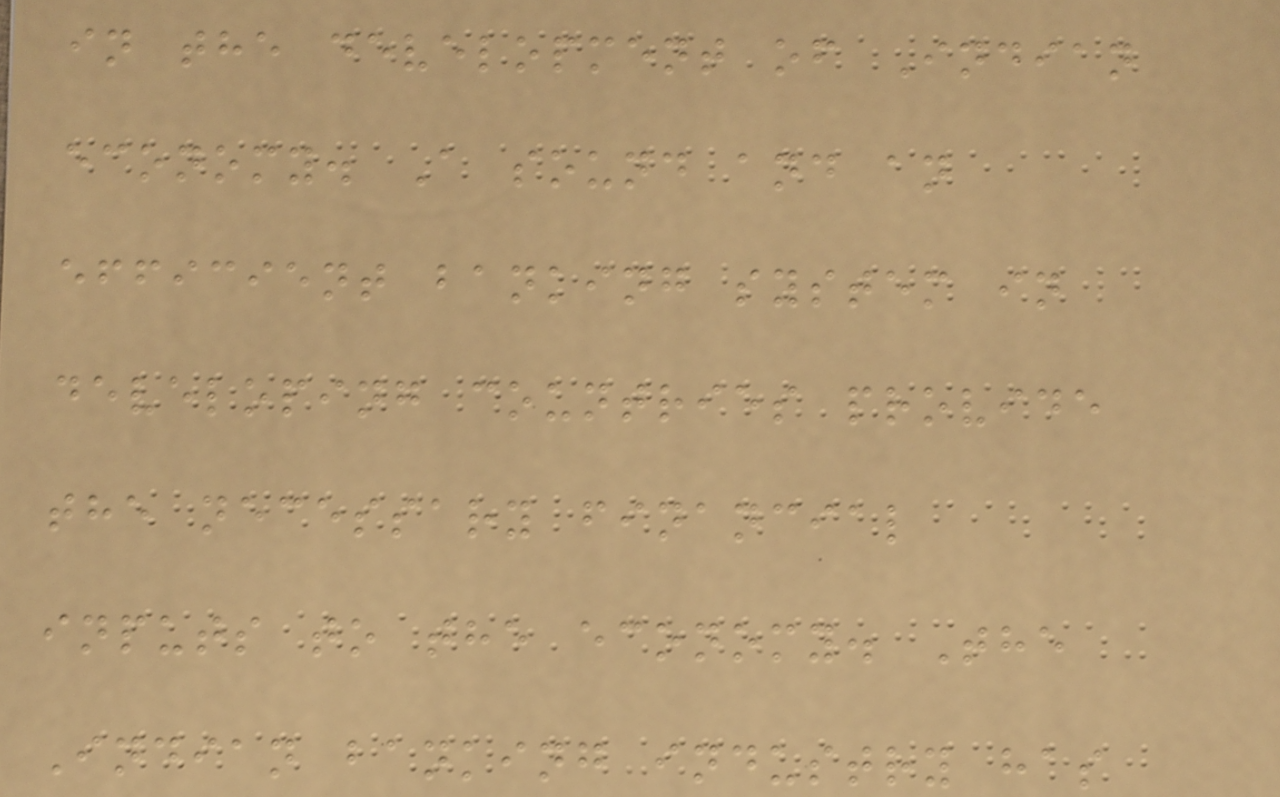in the development of Indian
economy. A sound and an
efficient banking system in
developing countries provide
the necessary financial
inputs to the economy. The
Indian banking industry has
